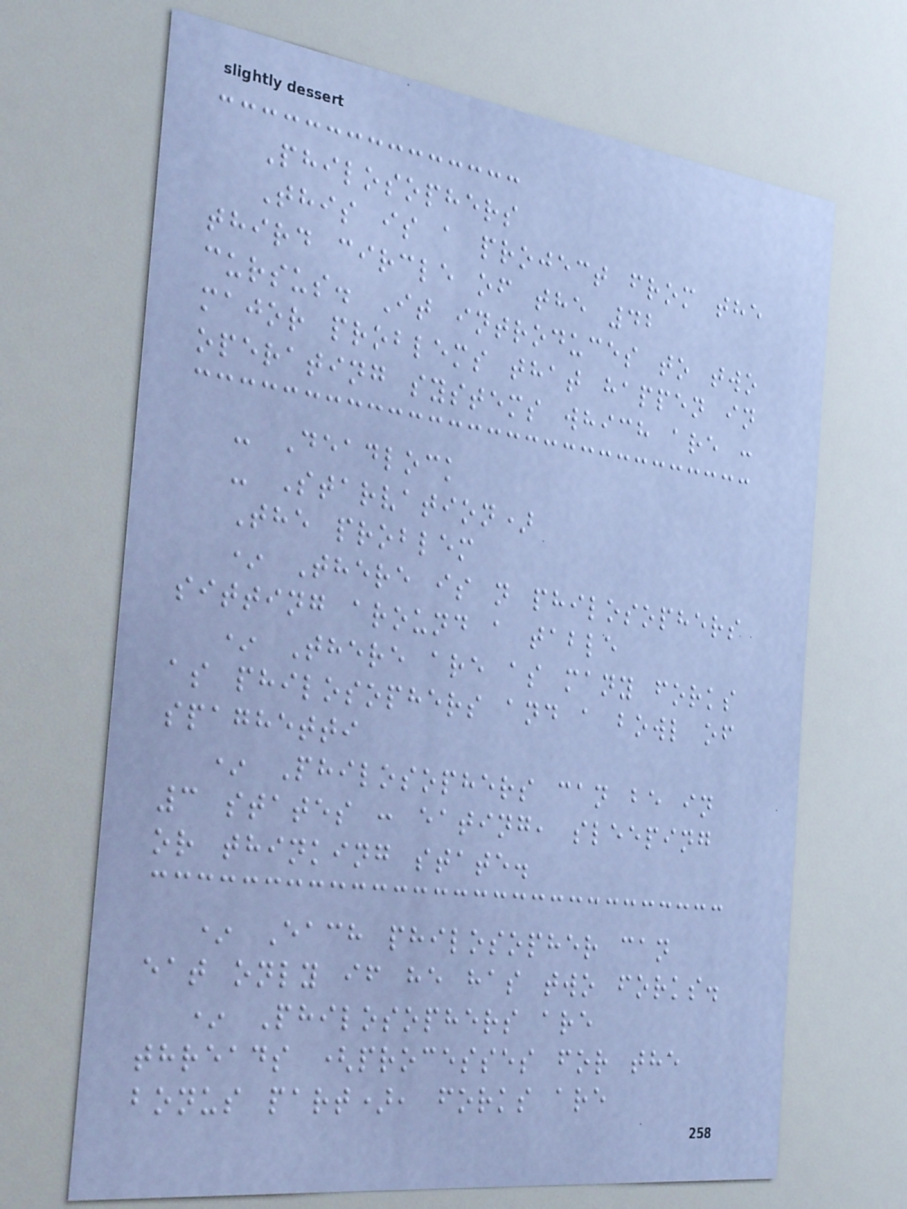Philosophers
This is a project from the
third circle of the 42
cursus. It introduces to two
major problems that happen in
operating systems which are :
- Deadlock
- Starvation)
The problem
* There is n philosophers
sitting around a table
* There are as many forks
as philosophers and a bowl of
spaghetti
* Philosophers can be in
3 states : eating, sleeping
or thinking state.
* Each philosopher can
eat only if he has two forks.
* Philosophers are
threads (processes for the
bonus part), forks are
